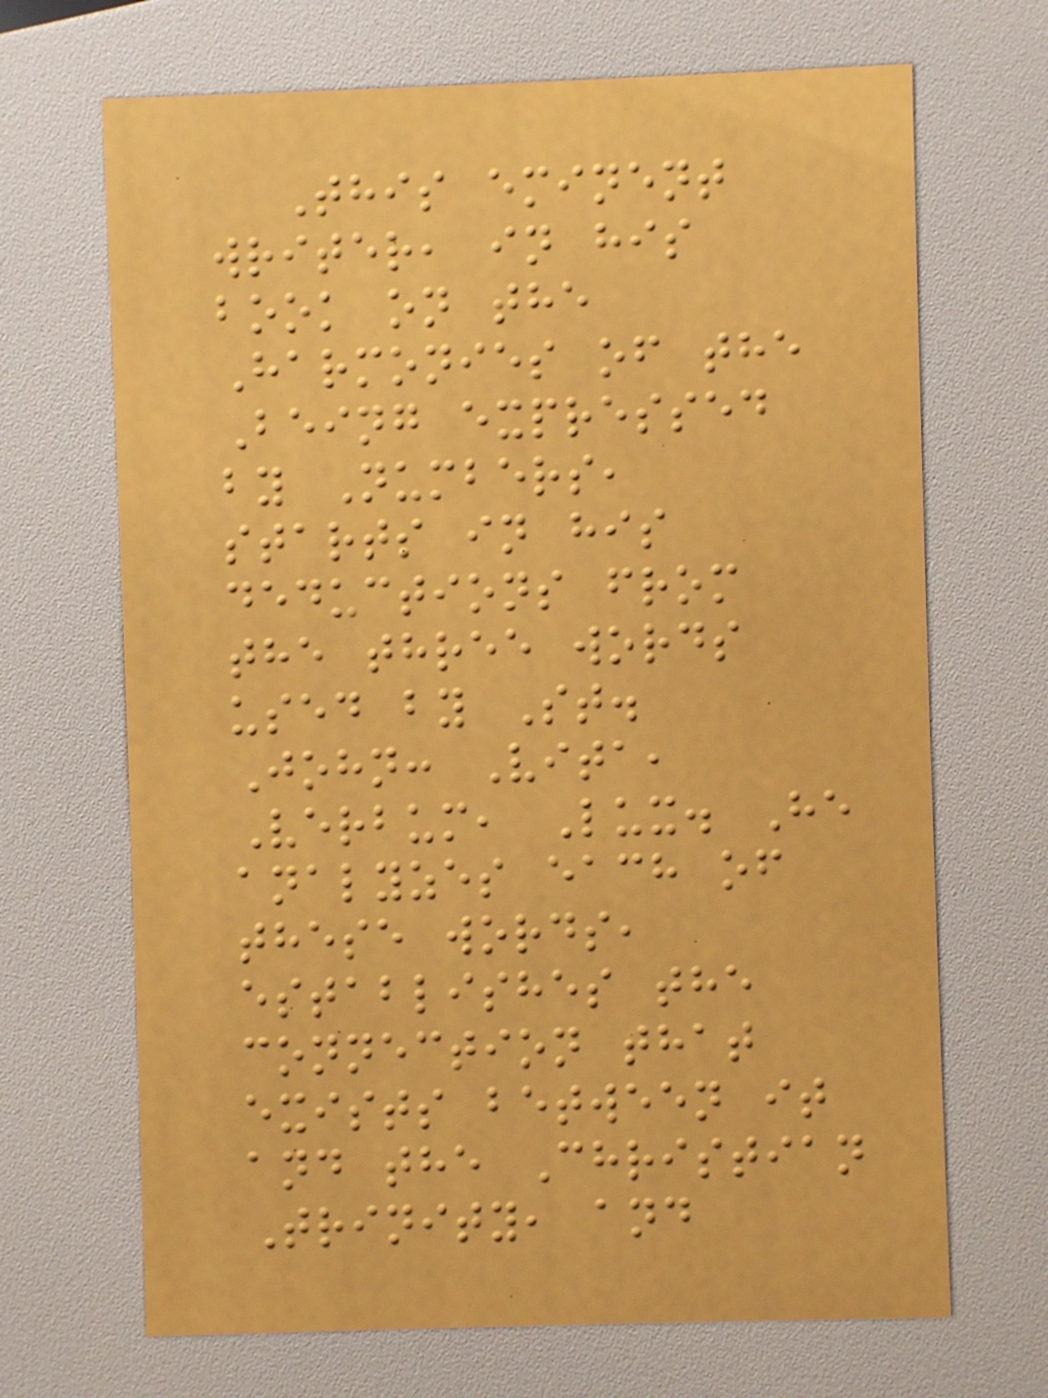This eminent
writer, in his
book on the
Harmonies of the
Being expressed
by Numbers,
starts in his
deductions from
the three words
used by St.
John: Vita,
Verbum, Lux. He
analyzes each of
these words,
establishes the
connection that
exists between it
and the Christian
Trinity, and
